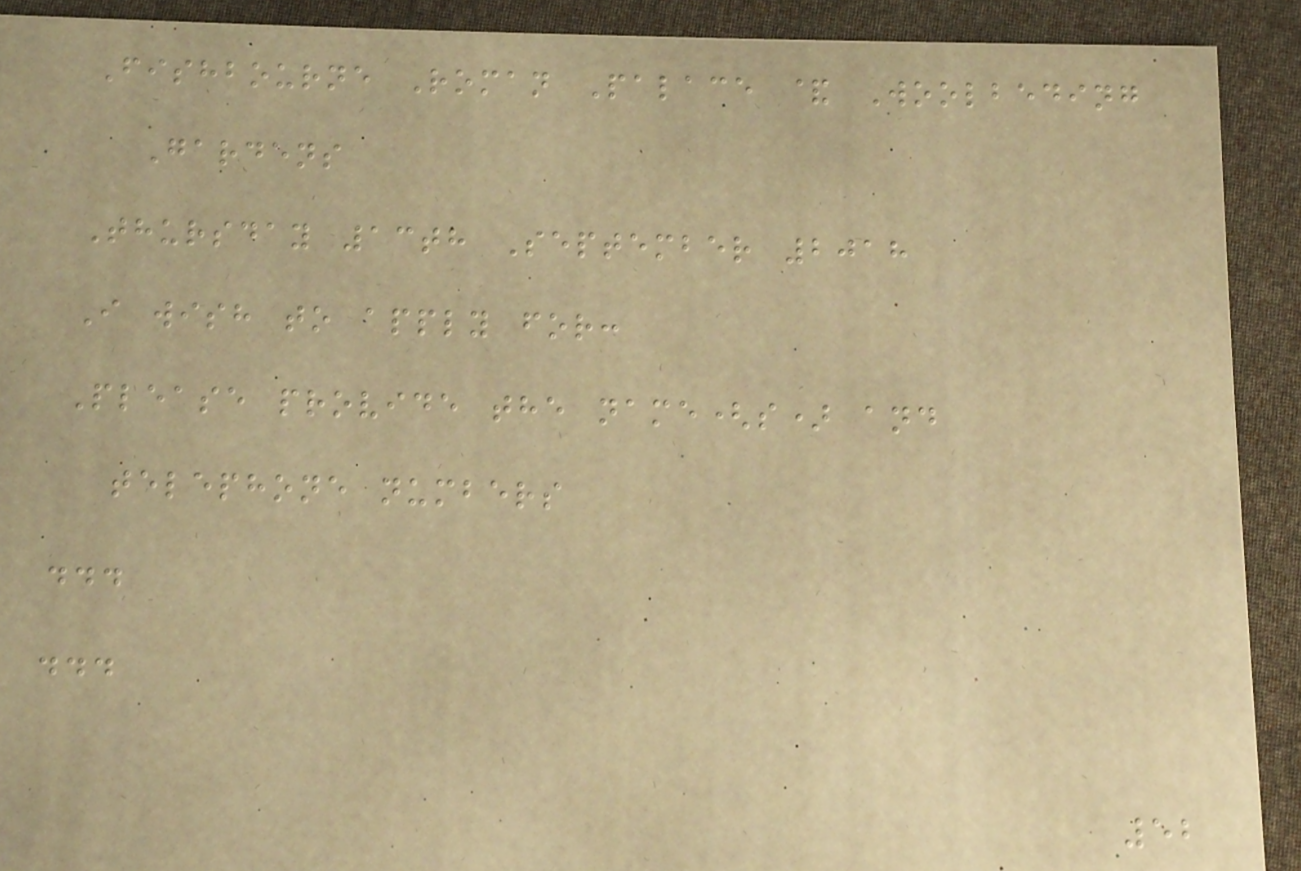Fishbourne Roman Palace & Woolbeding
Gardens
Thursday 13th September 2018
I wish to apply for:
Please provide the name(s) and
telephone numbers
...
...
52
